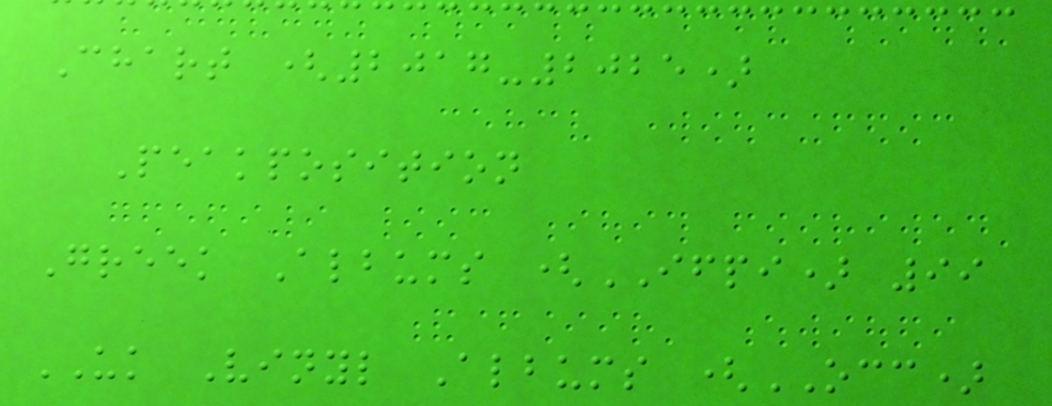Chart (2017-2025)
Peakposition
Greek Albums (IFPI) 99
UK Vinyl Albums (OCC)
